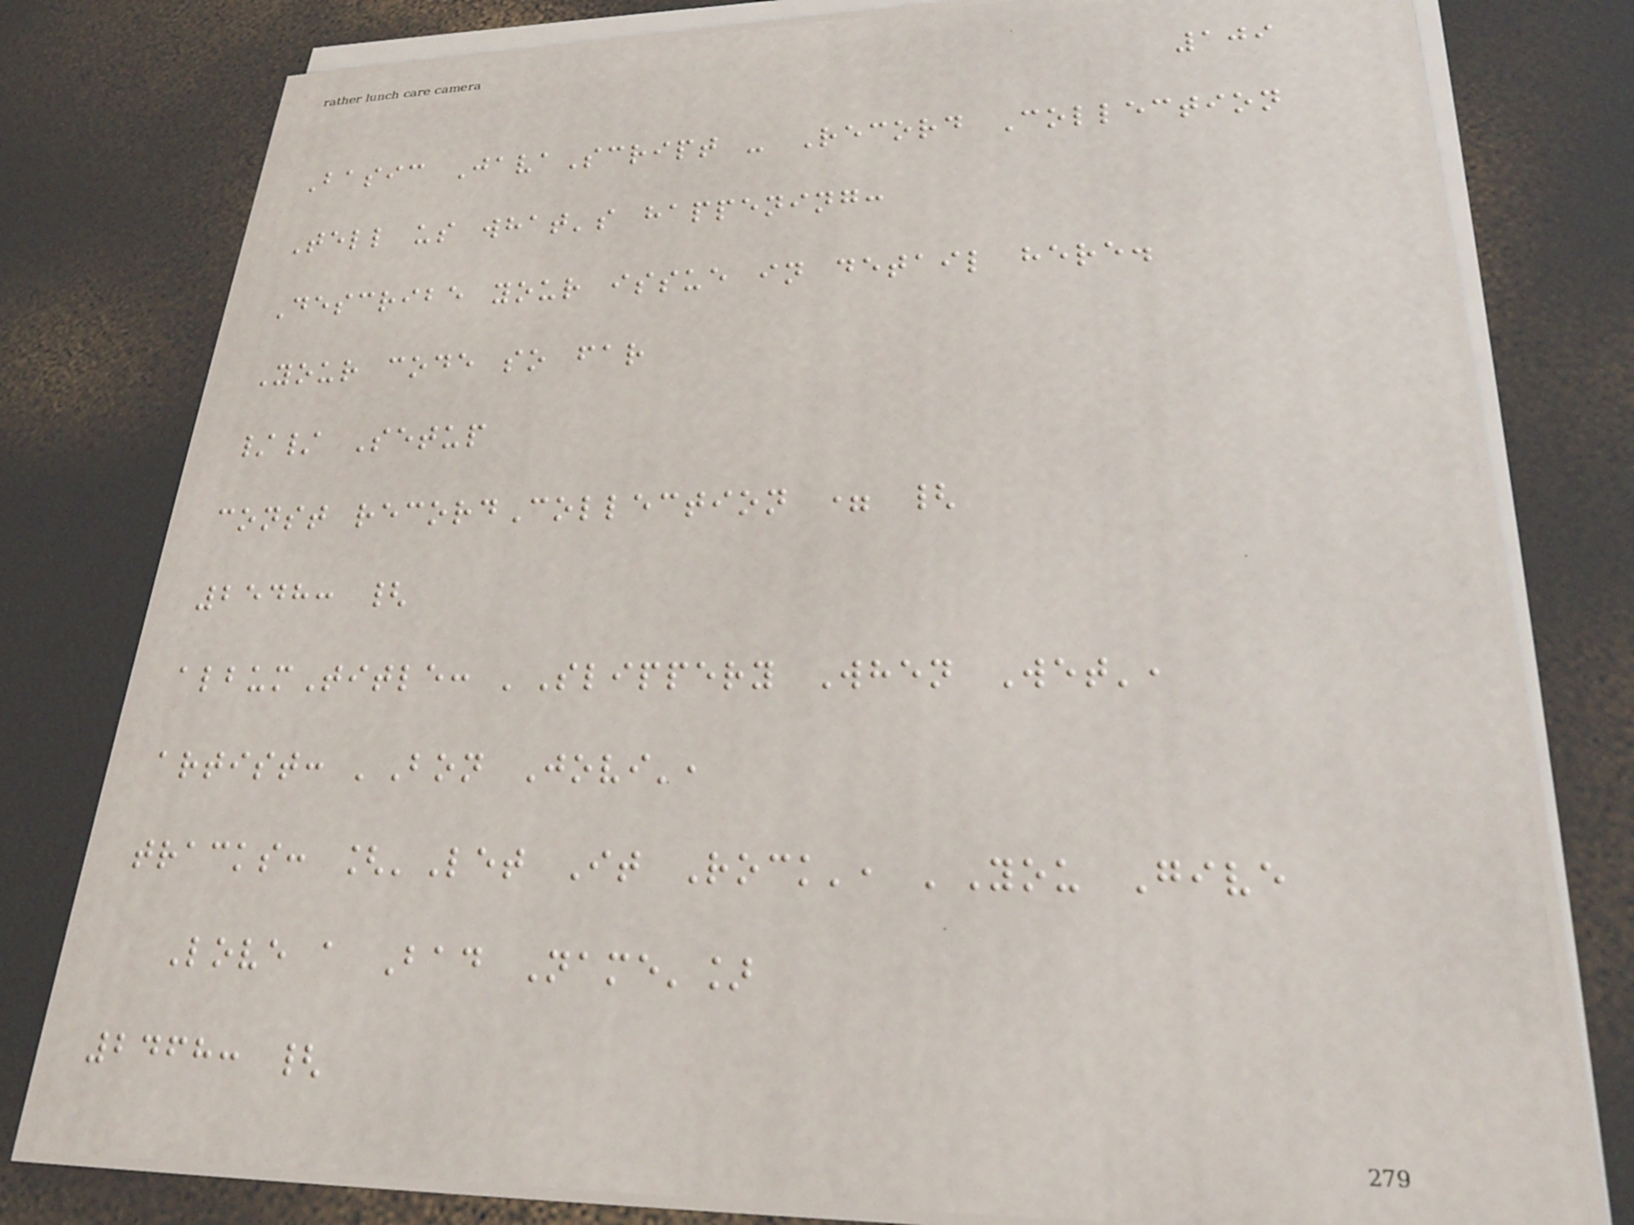109
Basic JavaScript - Record Collection
Tell us what's happening:
Describe your issue in detail here.
Your code so far
// Setup
const recordCollection = {
2548: {
albumTitle: 'Slippery When Wet',
artist: 'Bon Jovi',
tracks: ['Let It Rock', 'You Give
Love a Bad Name']
2468: {
